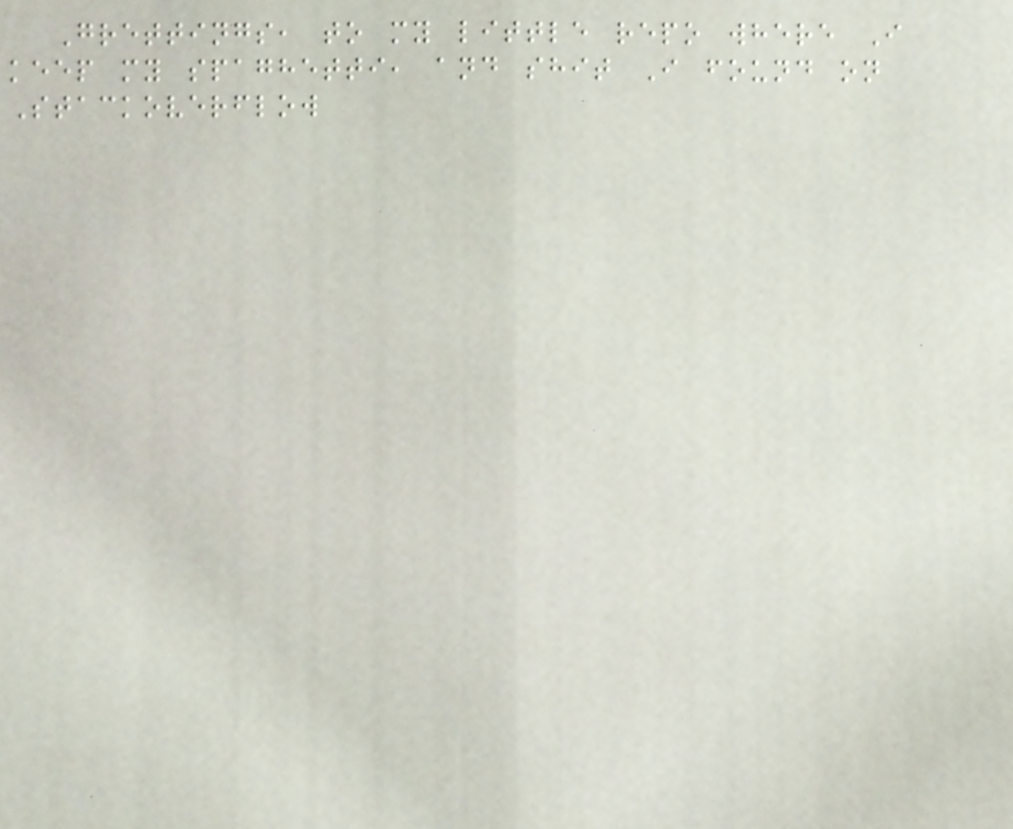Grettings, to my little repo where I
keep my spaghetti, and shit I found on
Stackoverflow
